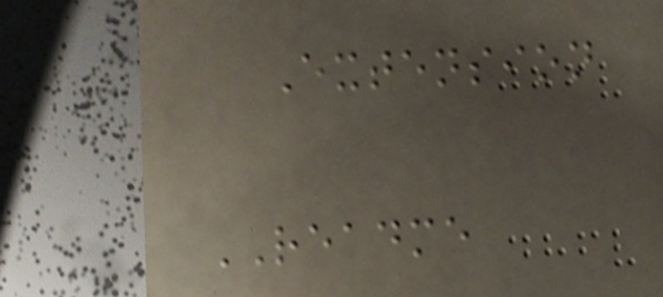Extension
README
